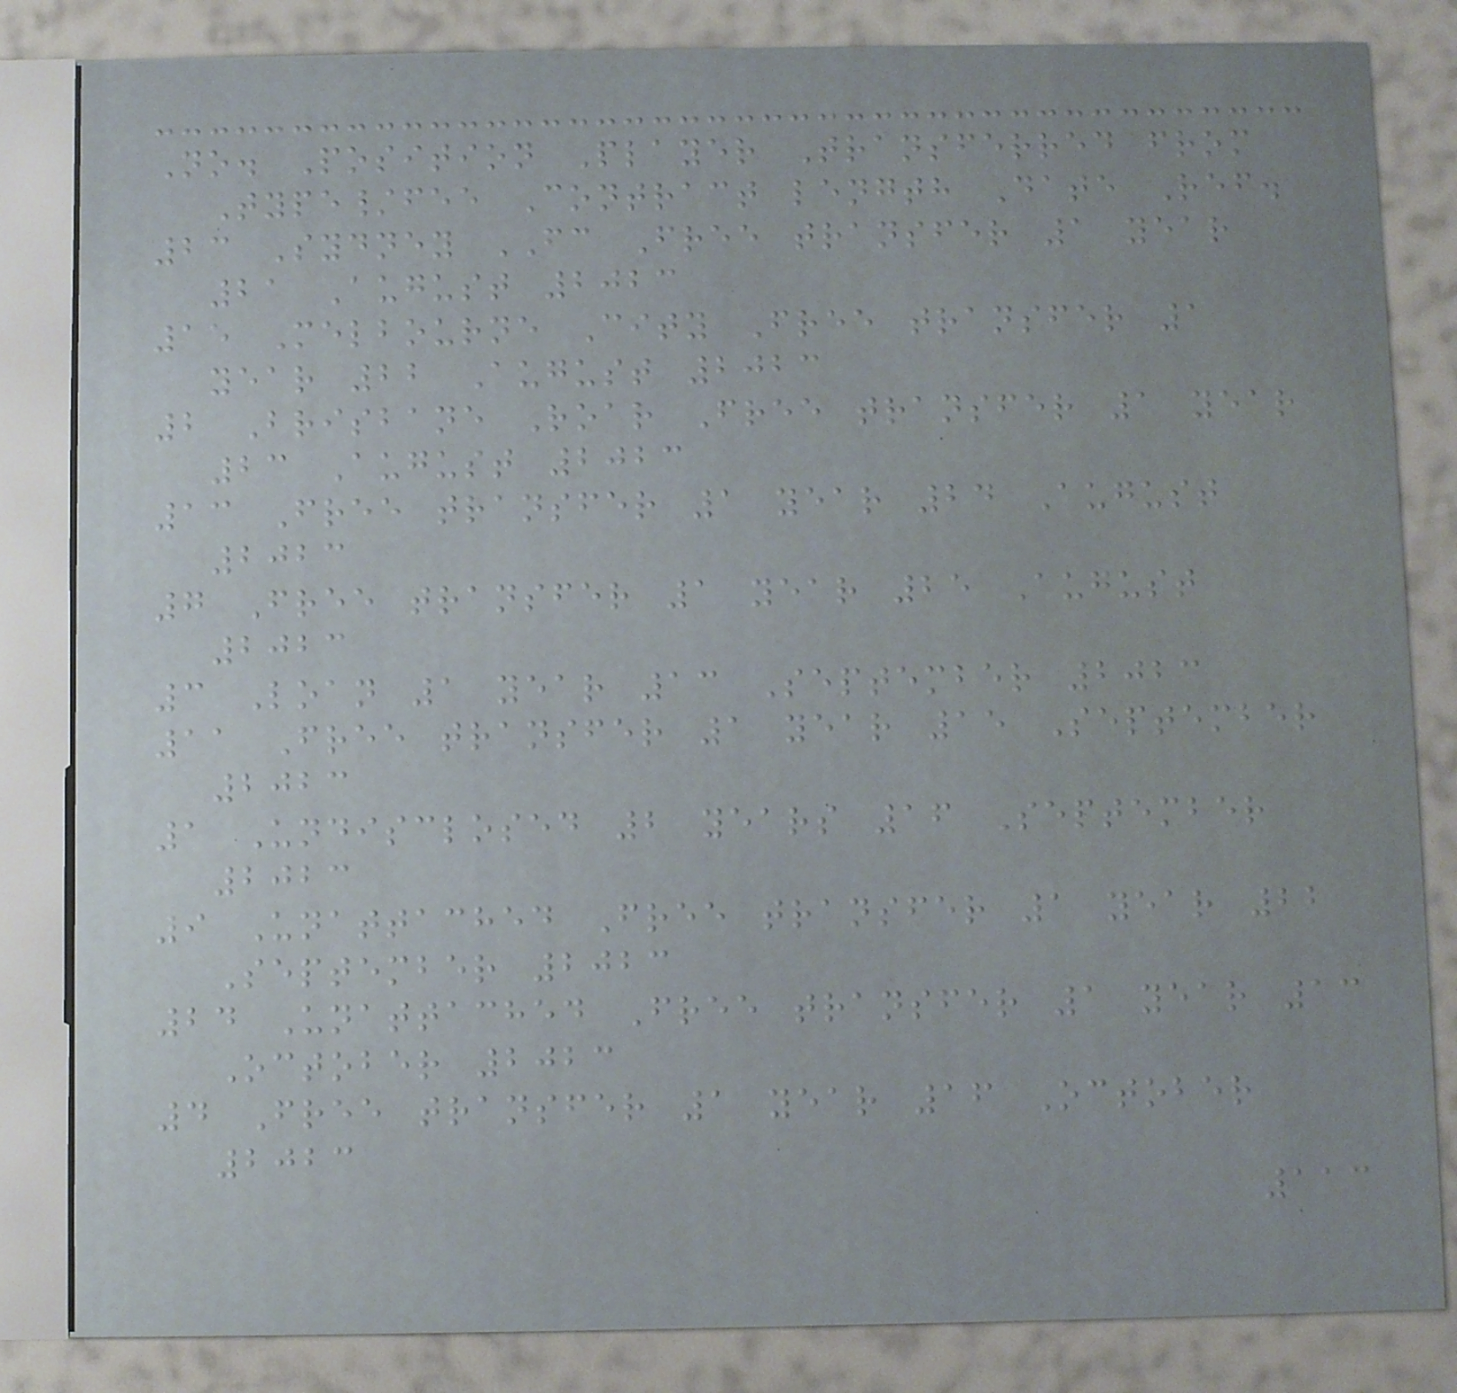No. Position Player Transferred from
Type/fee Contract length Date Ref.
23 Sydney FC Free transfer 1 year
21 August 2023
15 Melbourne City Free transfer 1
year 22 August 2023
2 Brisbane Roar Free transfer 1 year
23 August 2023
13 Free transfer 1 year 24 August
2023
7 Free transfer 1 year 25 August
2023
3 Loan 1 year 13 September 2023
11 Free transfer 1 year 15 September
2023
1 Undisclosed 2 years 16 September
2023
9 Unattached Free transfer 1 year 22
September 2023
24 Unattached Free transfer 1 year 13
October 2023
4 Free transfer 1 year 16 October
2023
113
